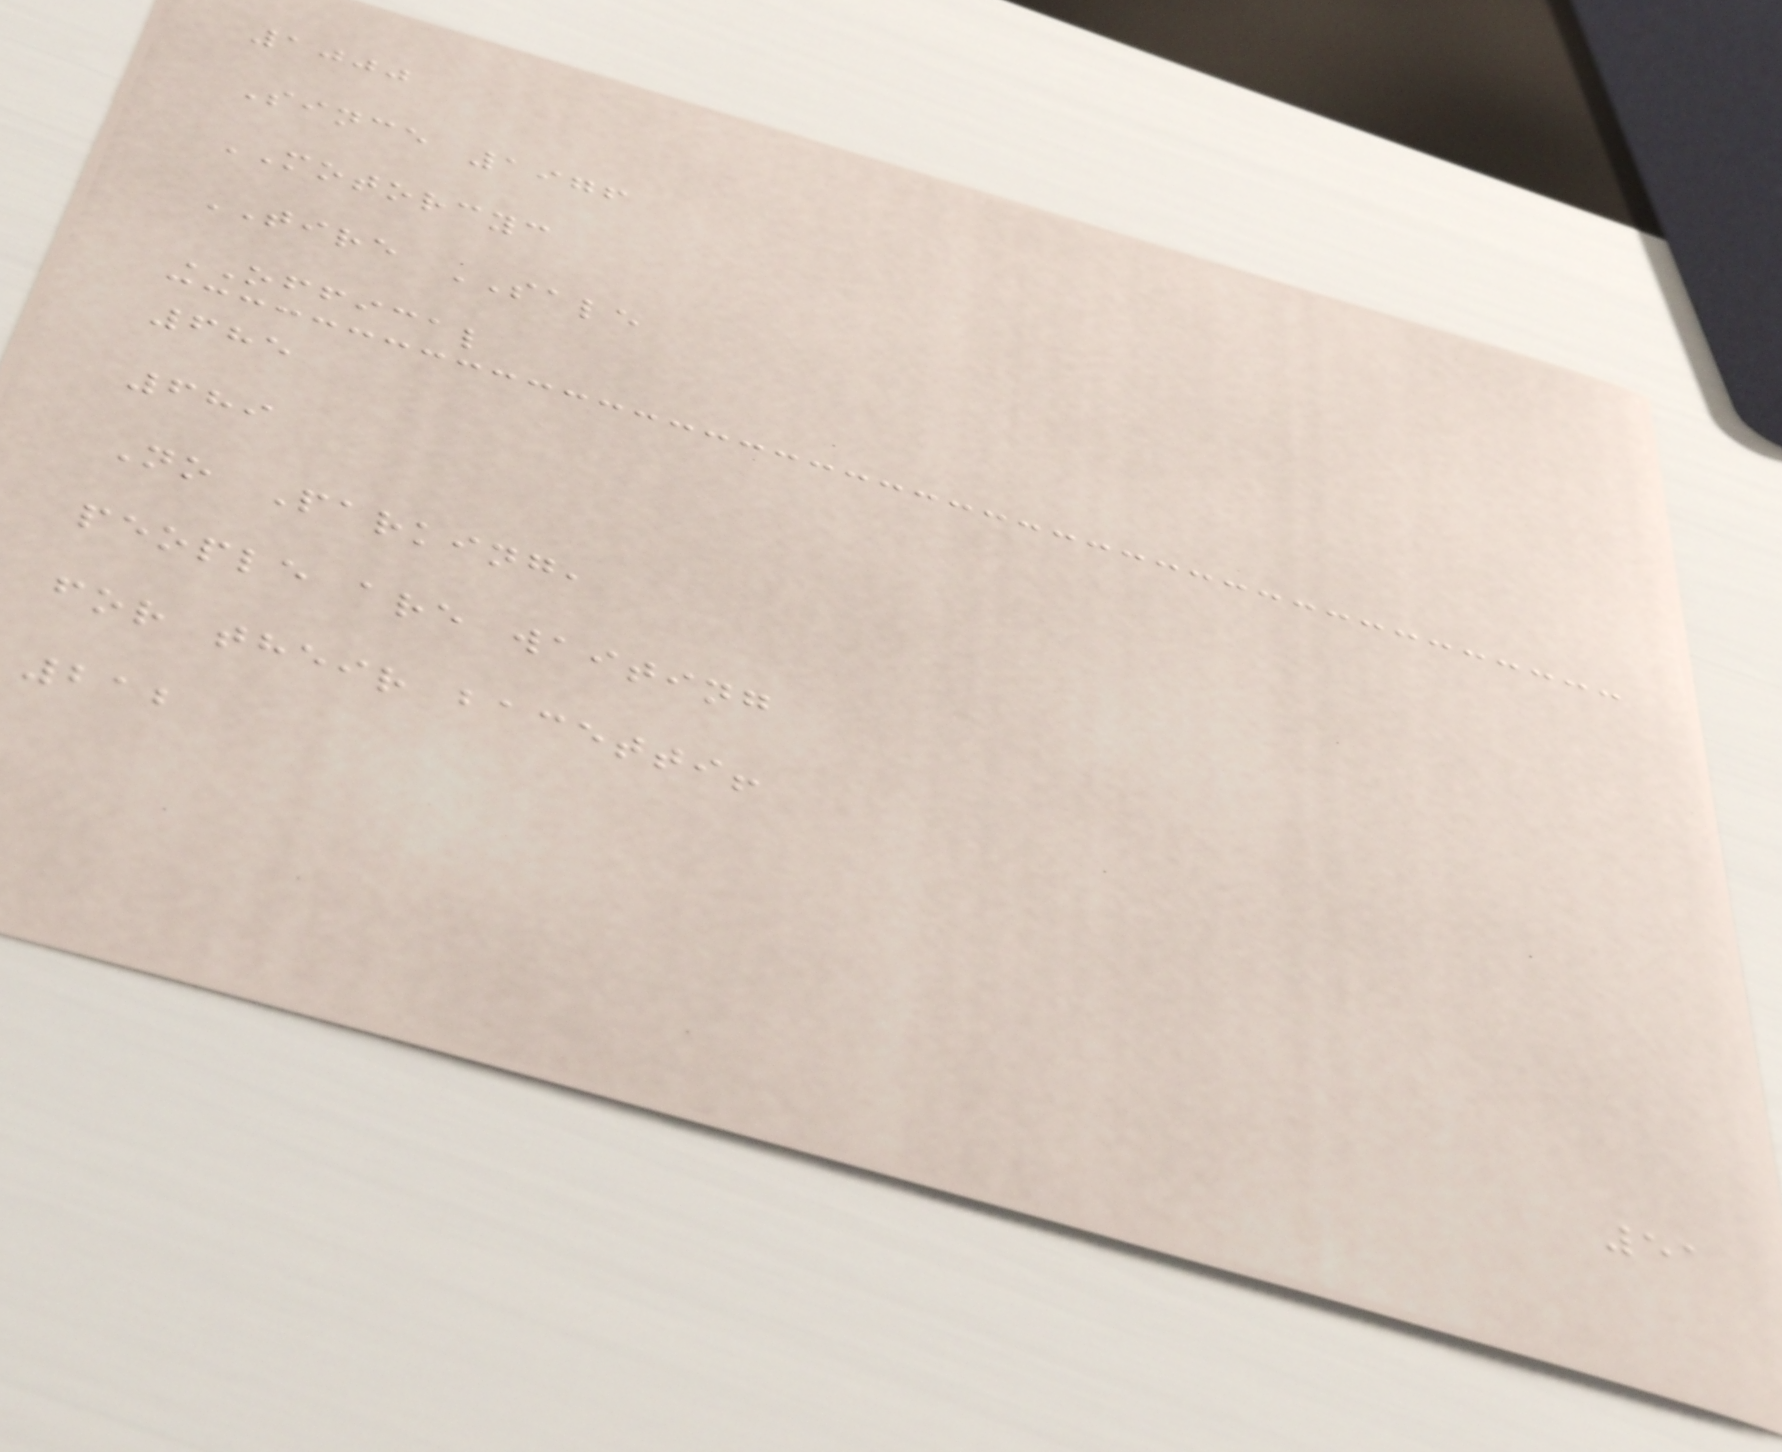1000
Since 1976
MOTORCYC
TIRE SALE
OFFICAL
685
689
No Parking,
people are waiting
for their bacetti!
212
51
